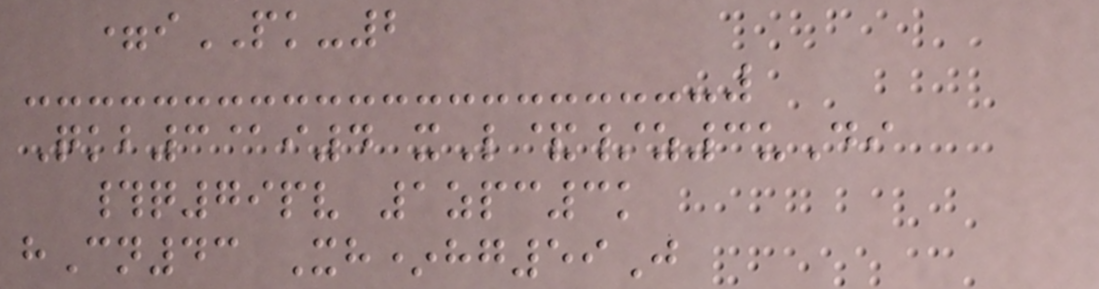=iPK-2
Qkb3@i4 xL&/z3uDi
#q79pv 1zpc3k
hCn43 Xh*hg59J
